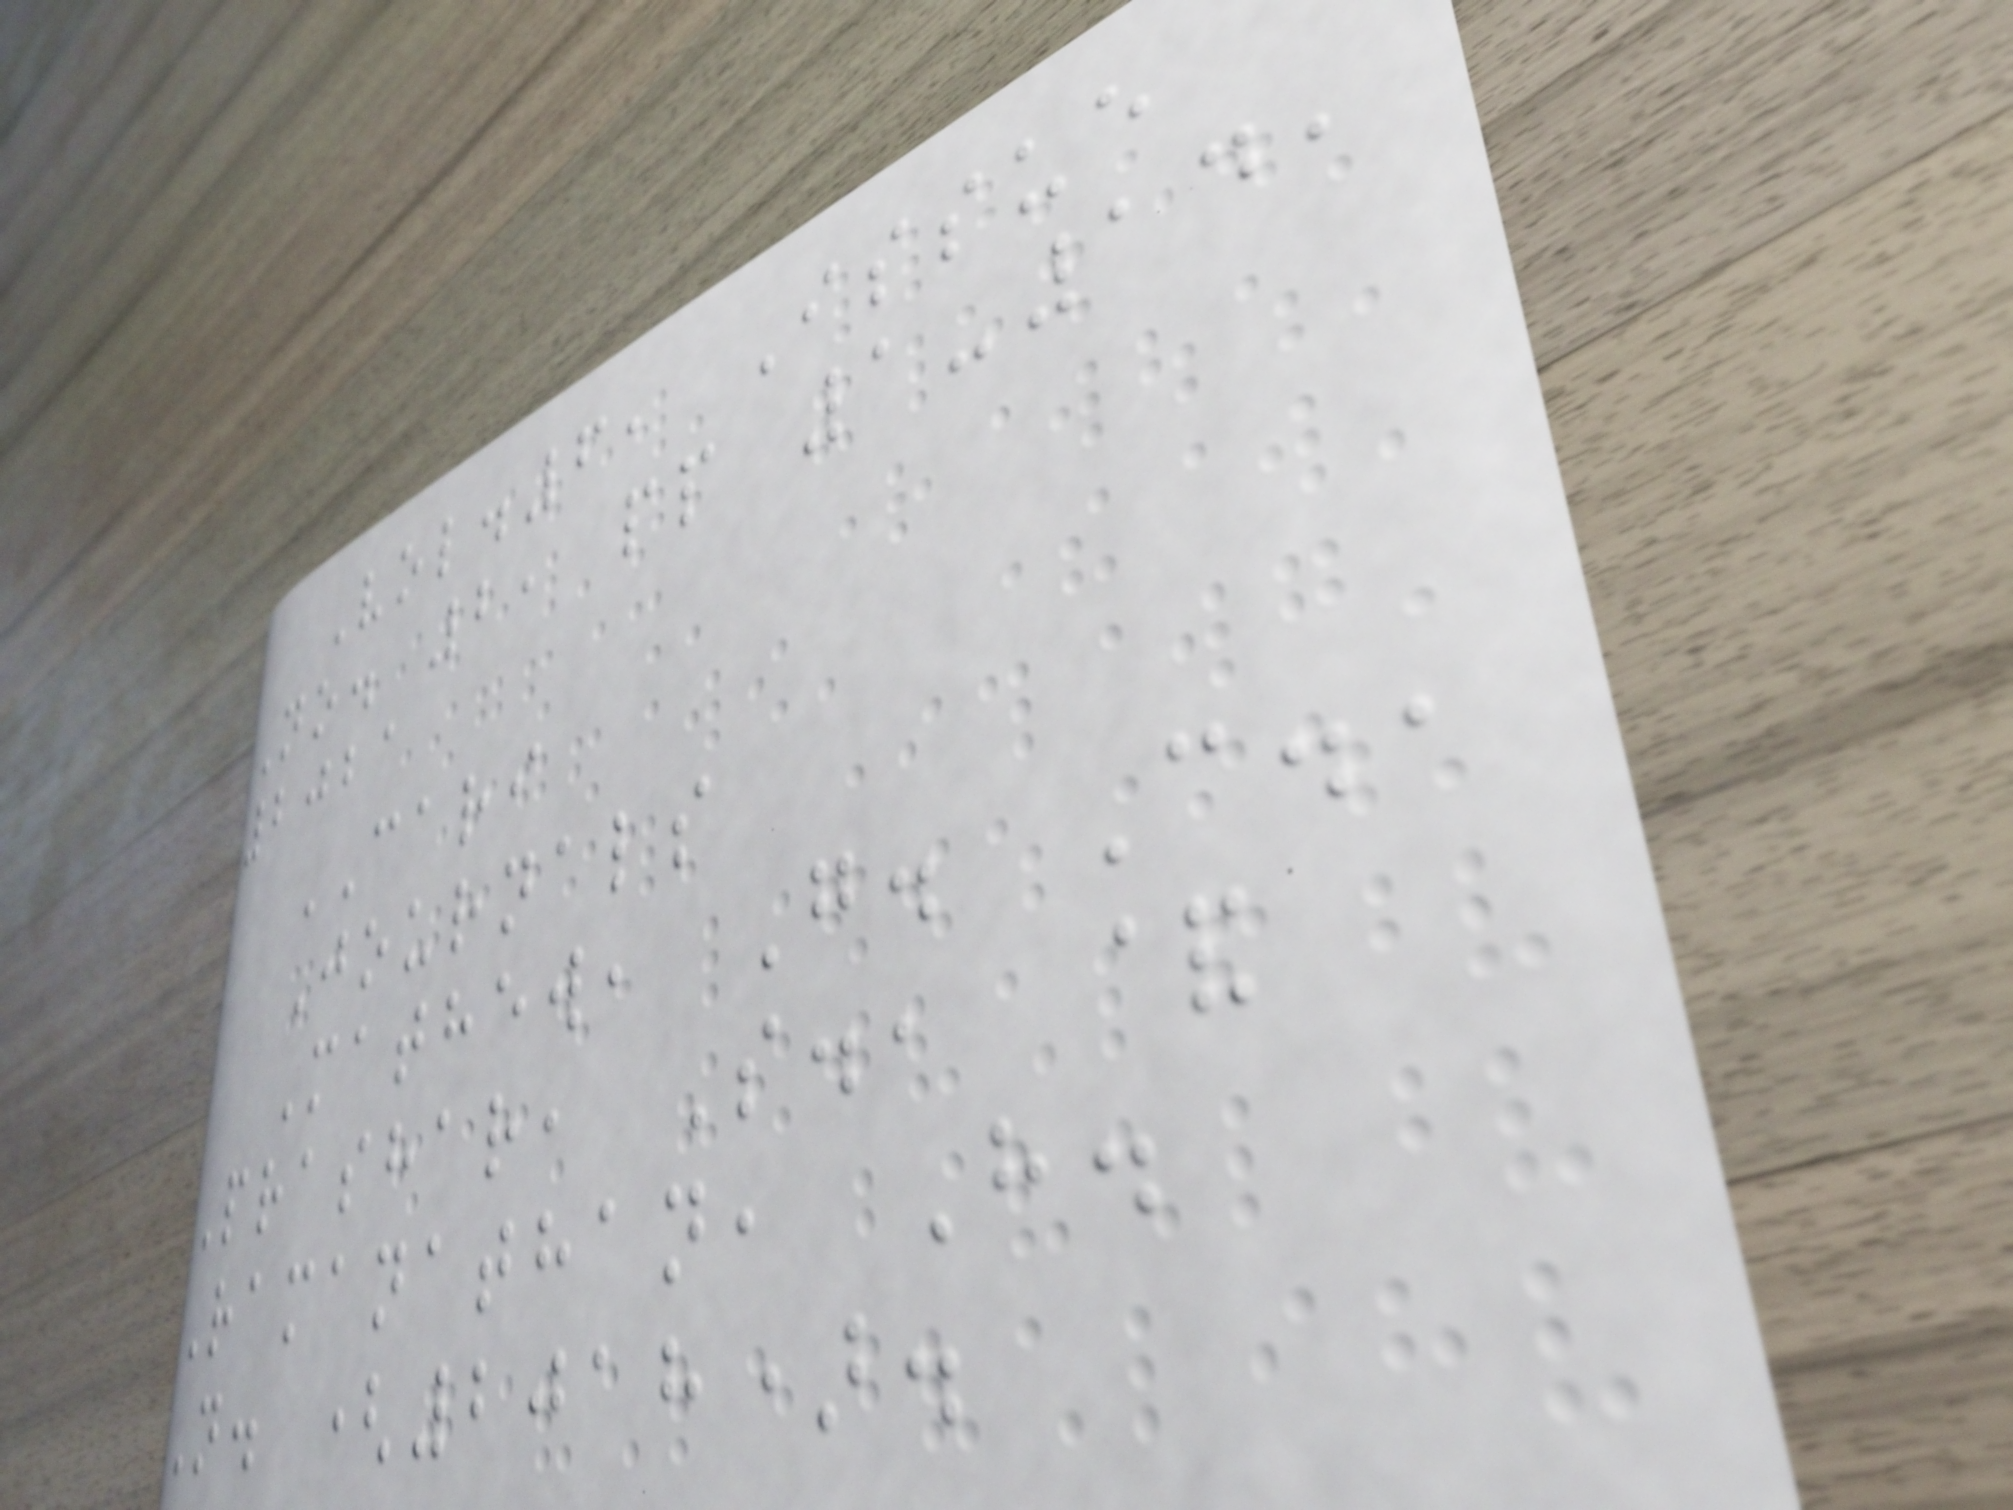Vol.6, Issue
No. 2, pp 1-14,
2021
CARI
Journals
Mathew, G. C.,
Prashar, S., &
Ramanathan, H.
N. (2018).
